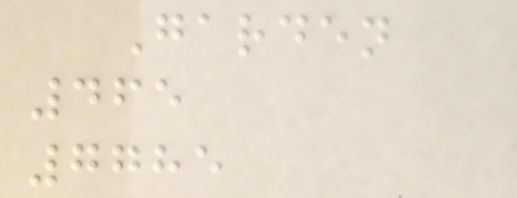Garden
465
7785
